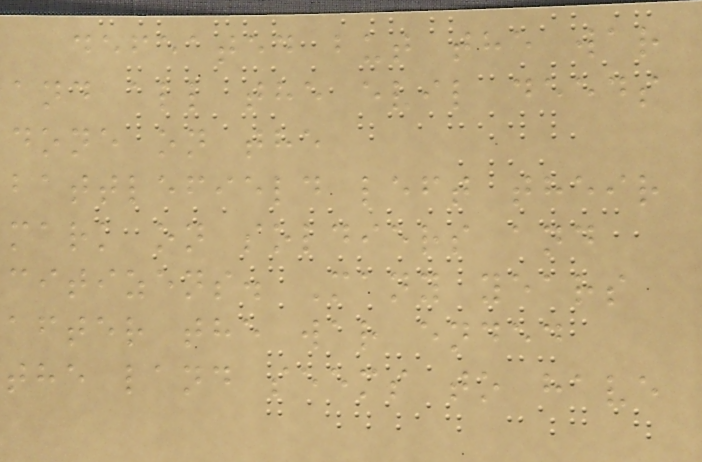defeated but the war
and all the evil deeds
done on the
battlefield left their
mark on soldiers and
citizens. Many years
after the war ended
the land seems to have
